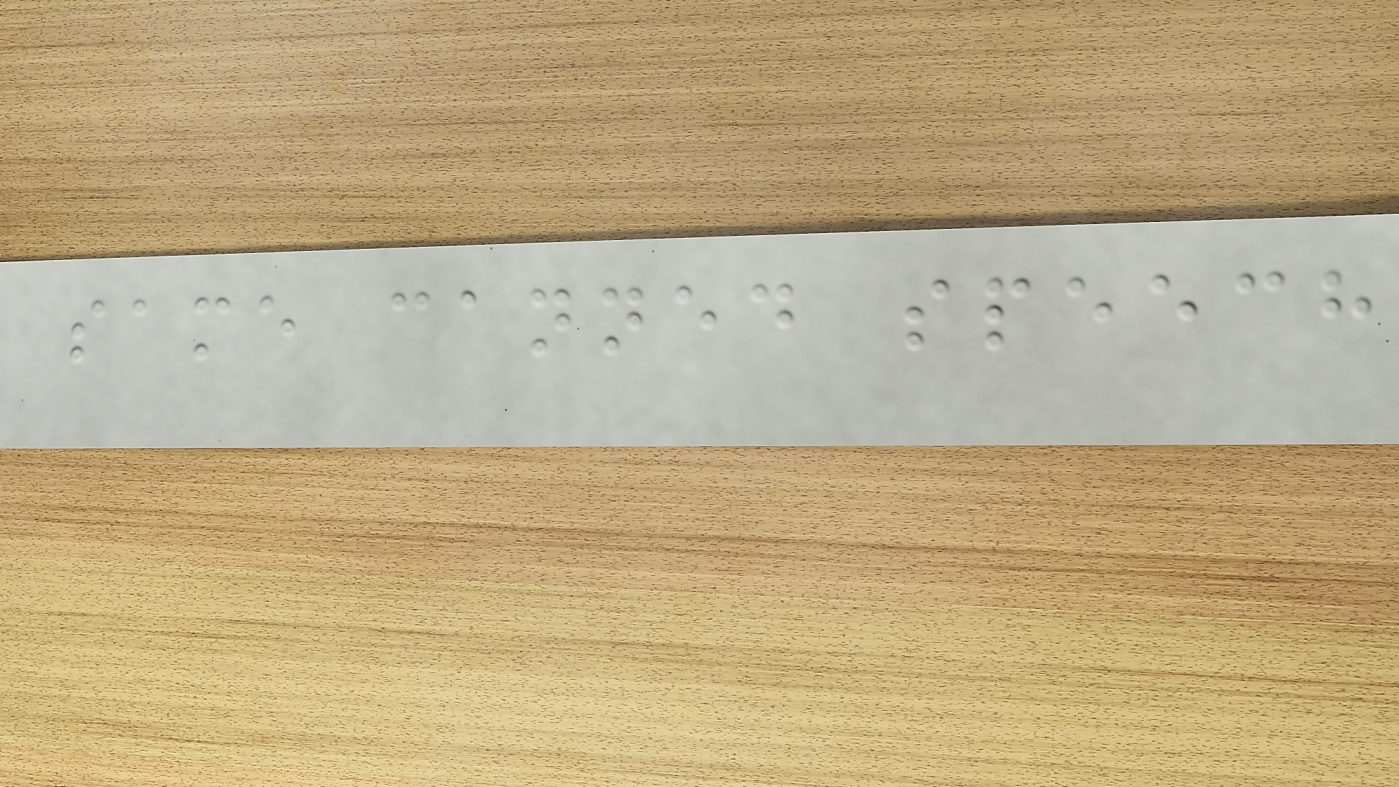same canned speech
